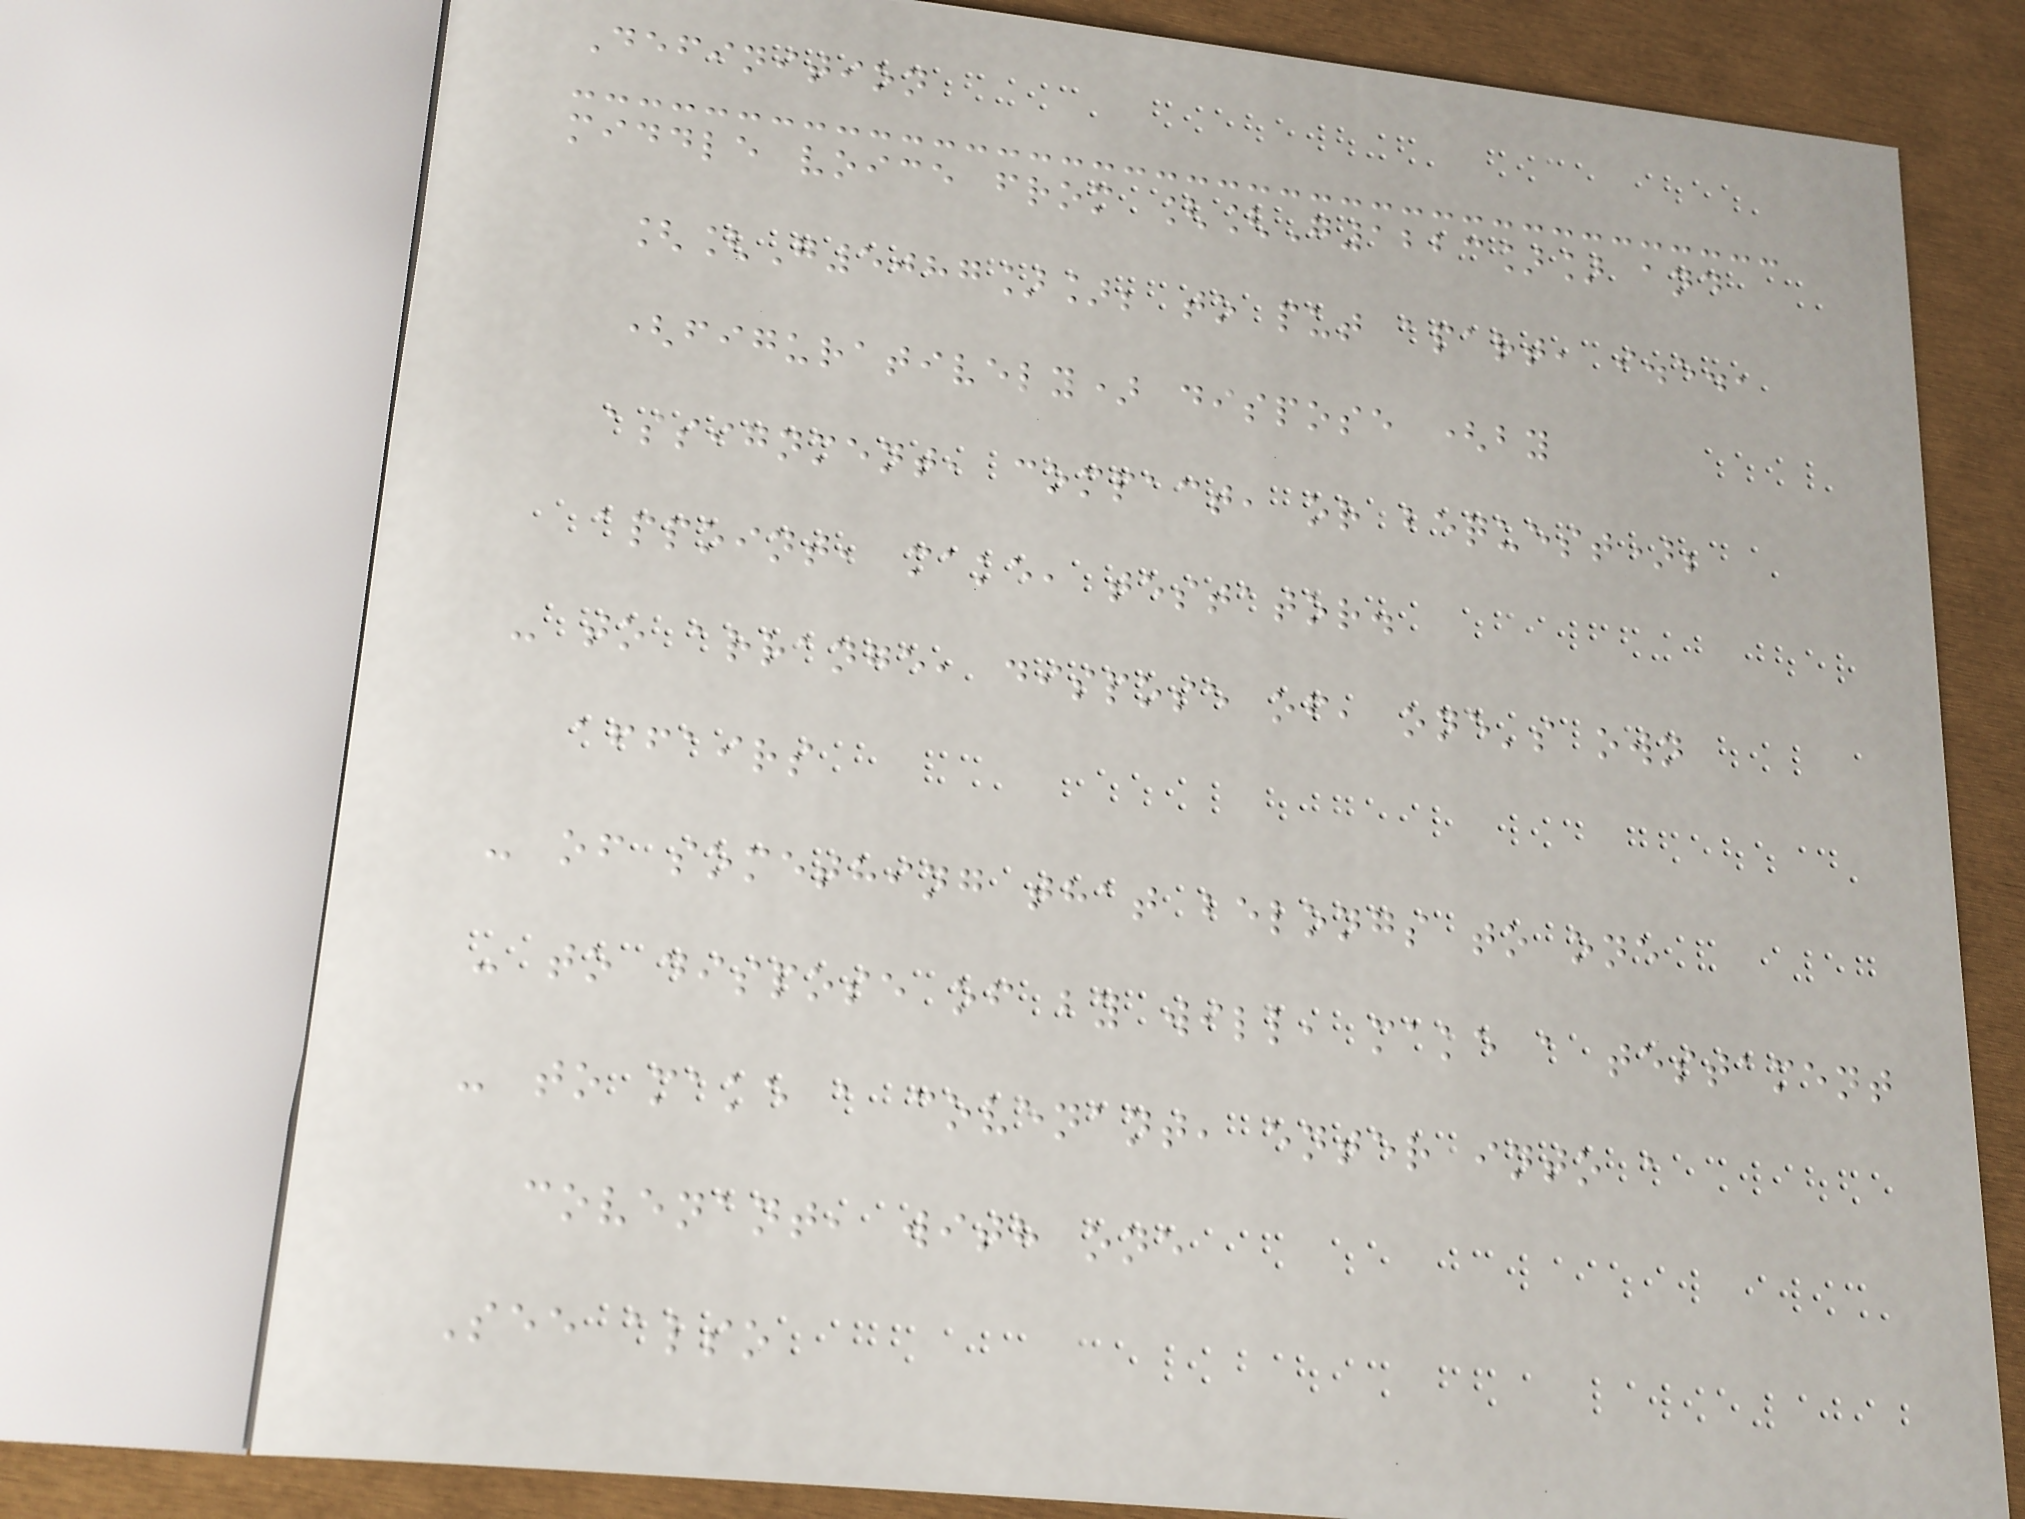Definition
middle voice from [[G1223]] and
[[G5087]]; to put apart, i.e.,
(figuratively) dispose (by
assignment, compact, or bequest);
appoint, make, testator.
- to arrange, dispose of, one's own
affairs
- of something that belongs to one
- to dispose of by will, make a testament
- to make a covenant, enter into a
covenant, with one
See also
